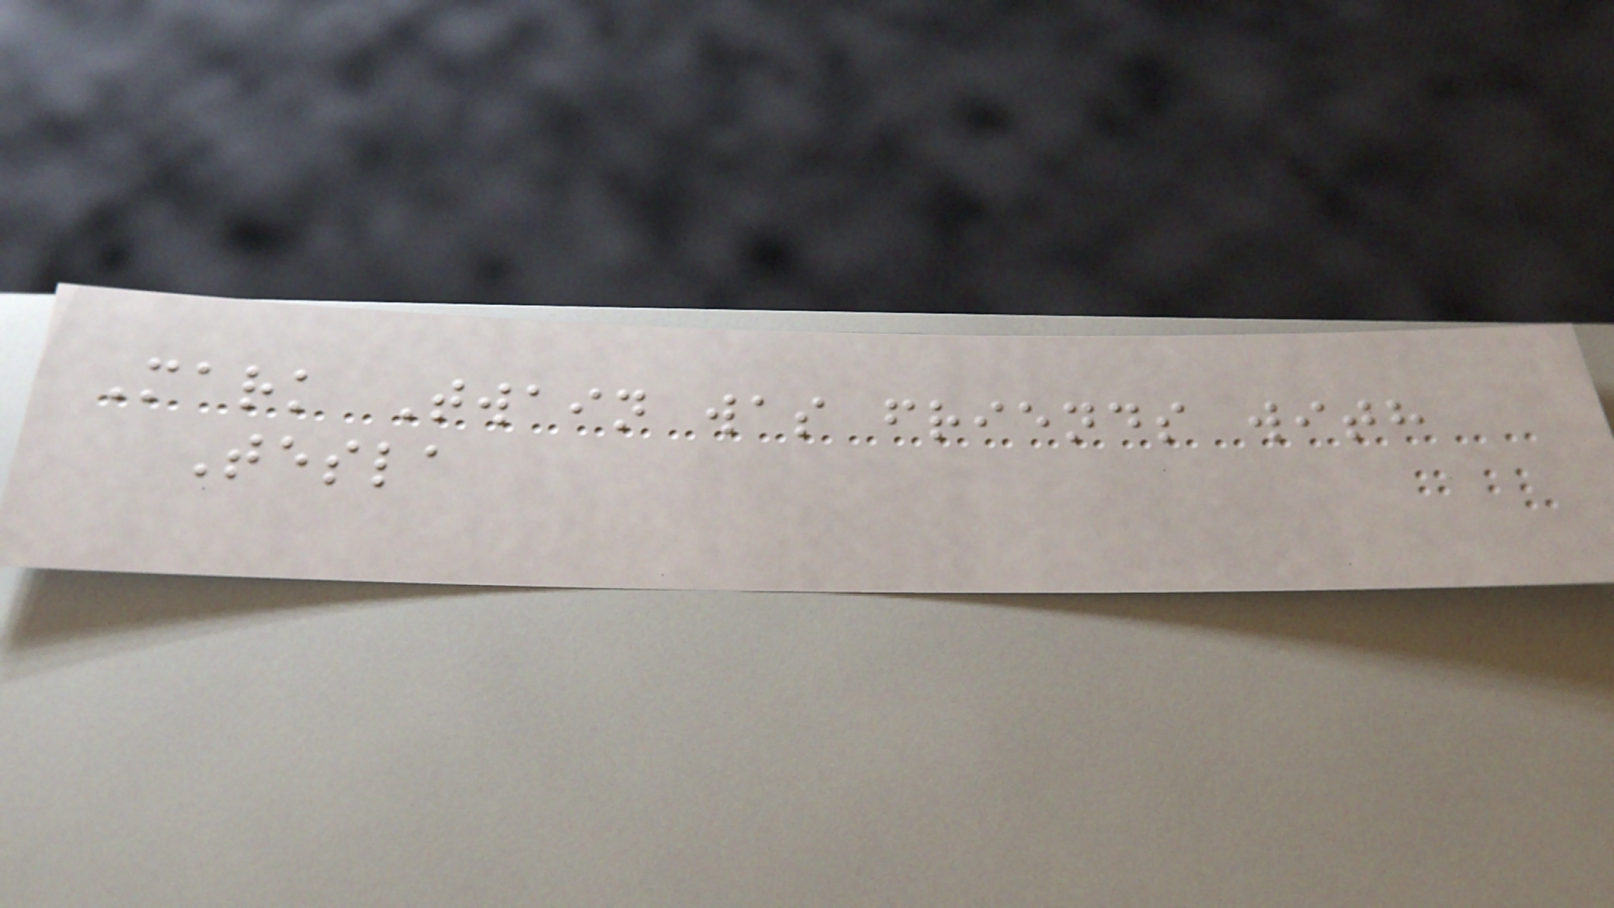Mark Twain was friends with
Tesla
